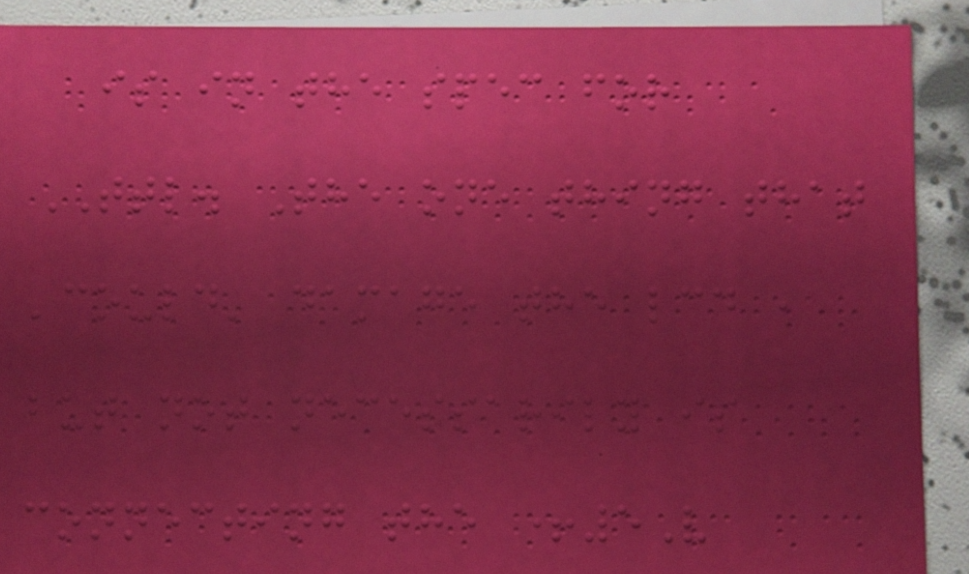is in the spec for
TTL. The one thing that
'could' damage the lcd ,
but not necessarily is
connecting the +5V
